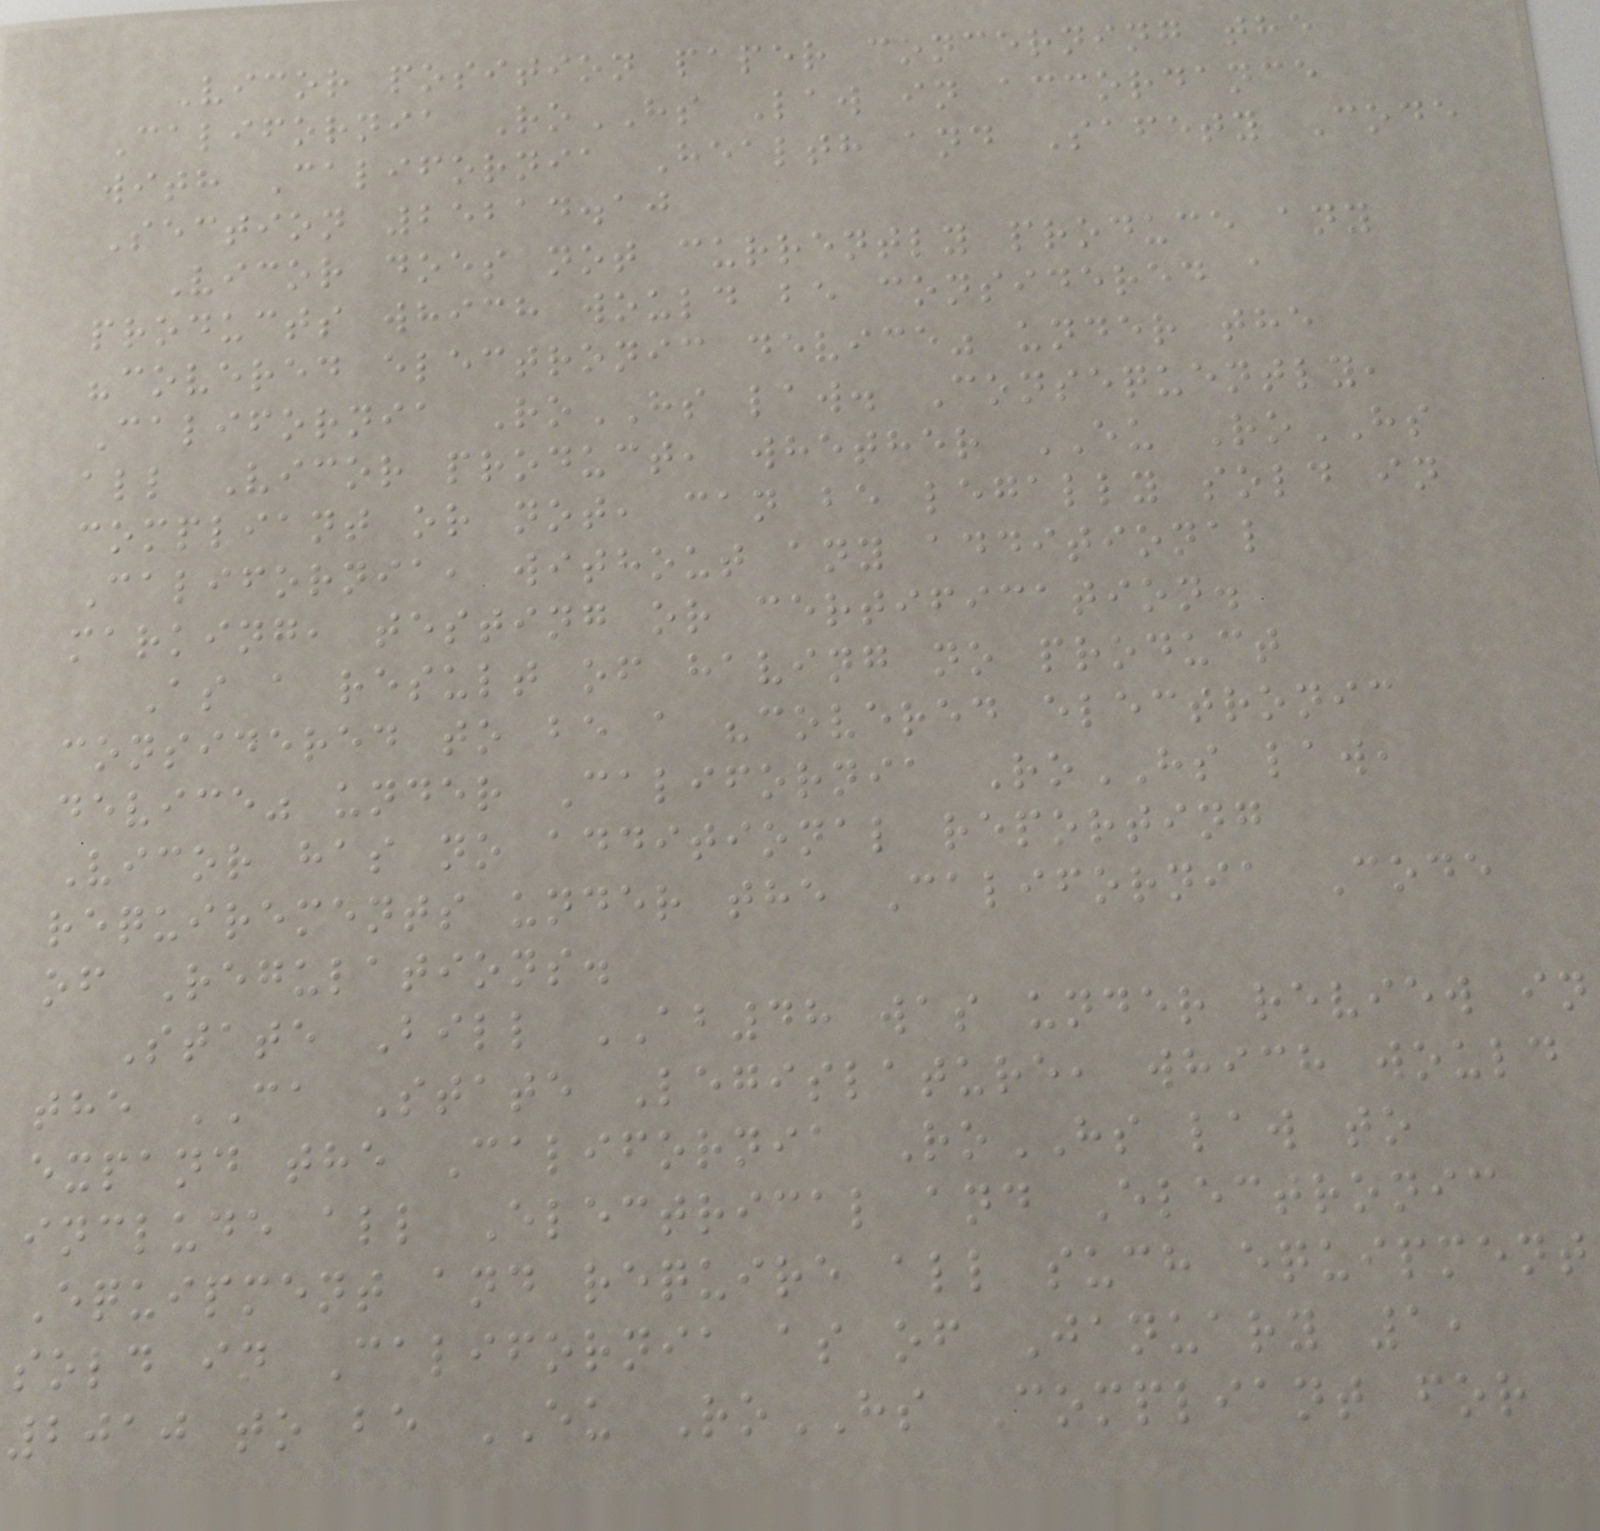Vicor position paper concerning the
California RoHS Law in accordance
with California Health and Safety Code
Section 25214.10
Vicor does not currently produce any
products which would be considered a
"covered electronic device" under the
California RoHS law. Consequently,
all Vicor product, whether EU RoHS
compliant or not, can be legally sold in
California, without any additional
marking, testing or certification.
As a result of having no product
considered to be a "covered electronic
device" under California RoHS law,
Vicor has no additional reporting
requirements under the California Code
of Regulations.
State Bill AB48 was under review in
the CA State Legislature, which would
expand the California RoHS law to
include all Electrical and Electronic
Equipment and require all such equipment
sold in California as of January 1,
2010 to be EU RoHS Compliant for
